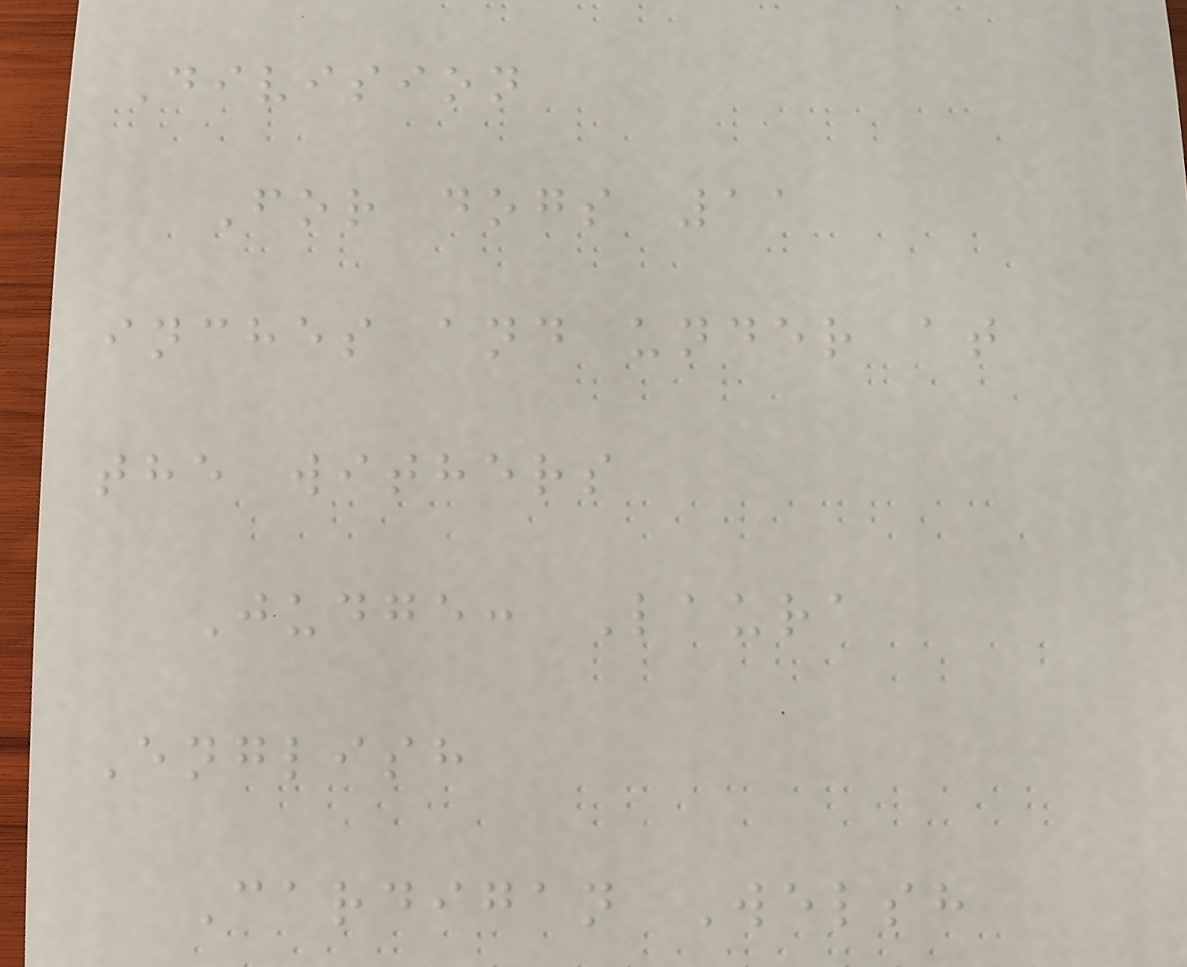Division
For dogs 11
inches and under at
the withers
Judge: Laura
English
Cardigan Welsh
